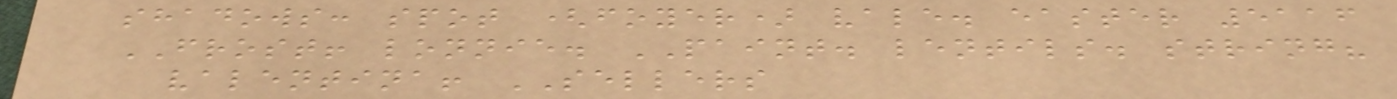shadows: spot (foyer) vale. easter 5116
FROST! lonnie. PAINT. lentils. string?
valentina! SELLERS
